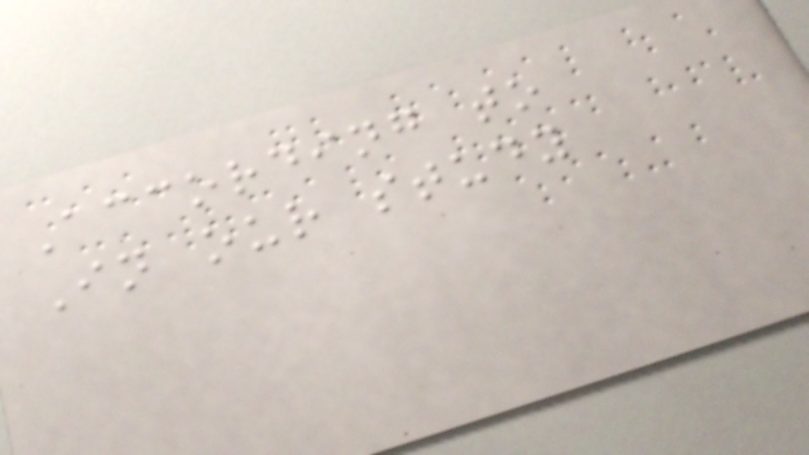According to
In our study
